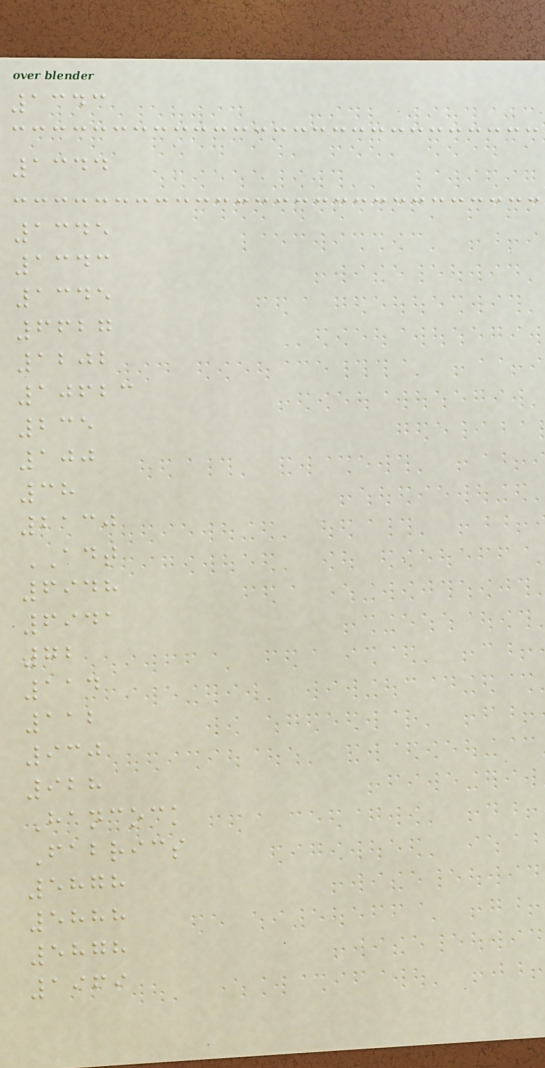1343
1344
1345
1343
1345
6627
1202
10623
235
100
38
2130
ADT
6948
6941
72
114
112
930
928
Hancock
Fabrics
5878
5888
5878
1969
